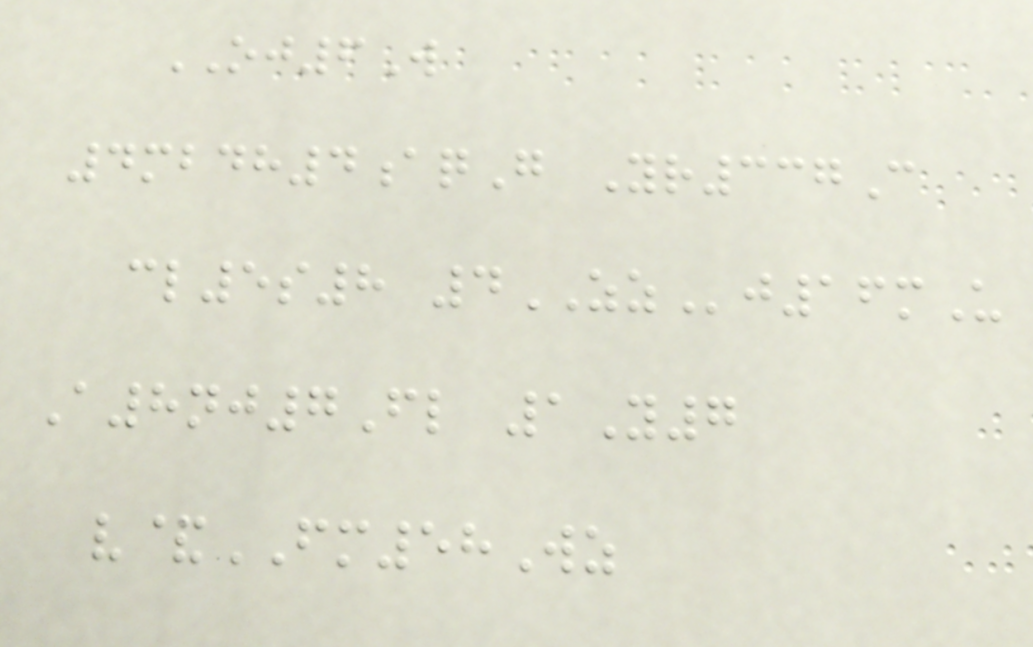OJ6W
4mbdh4aqG Yr337C
cl5s8 4ZZj16mU
A8nj7Fl 1Y7
v&FM58Wz
